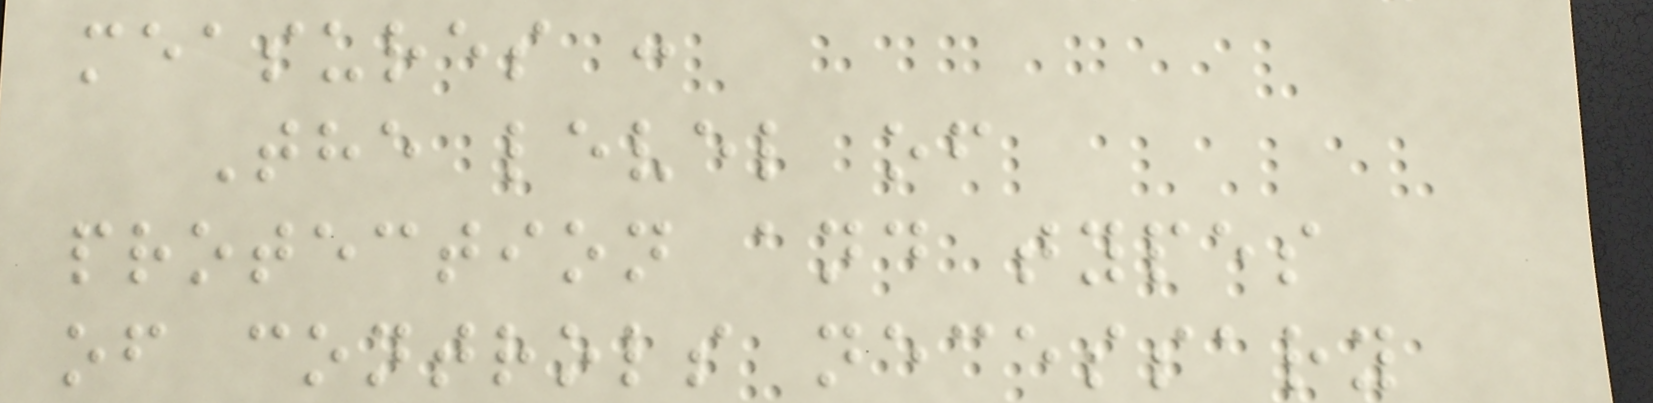measures :
The level of
protection and types
of controls necessary
